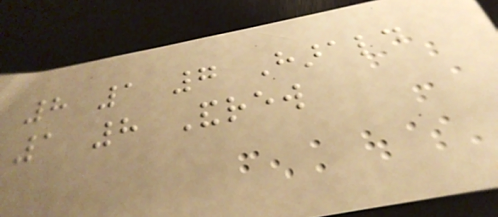8 1 7 Harald
1 8 Andrew
